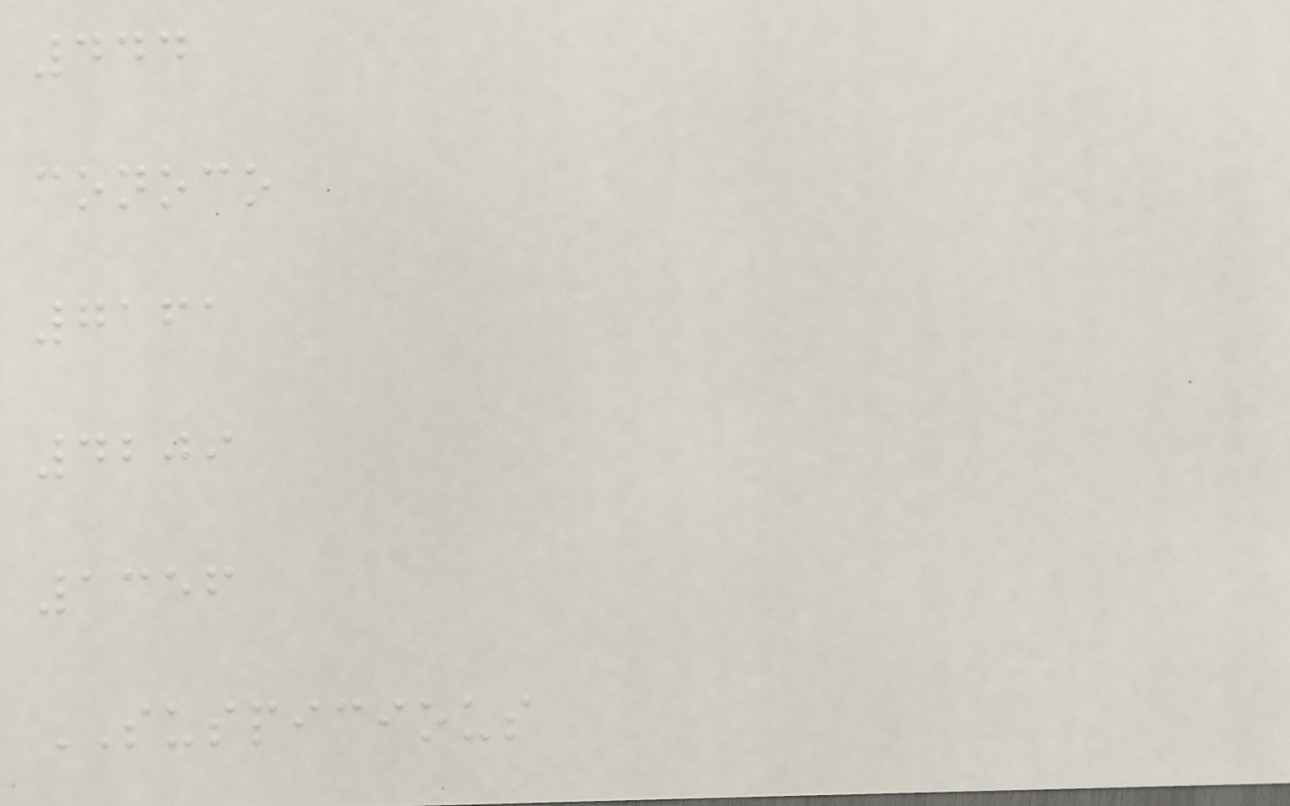444
conoco
7161
4209
1356
SUSPICIOUS
